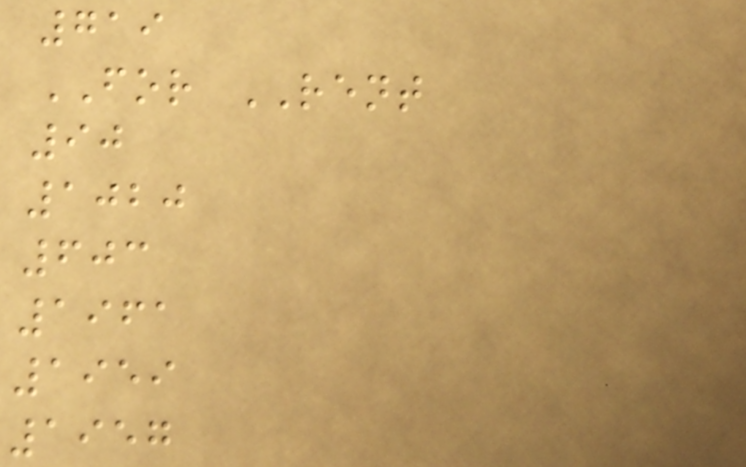719
FOR RENT
90
1020
603
1961
1959
1957
